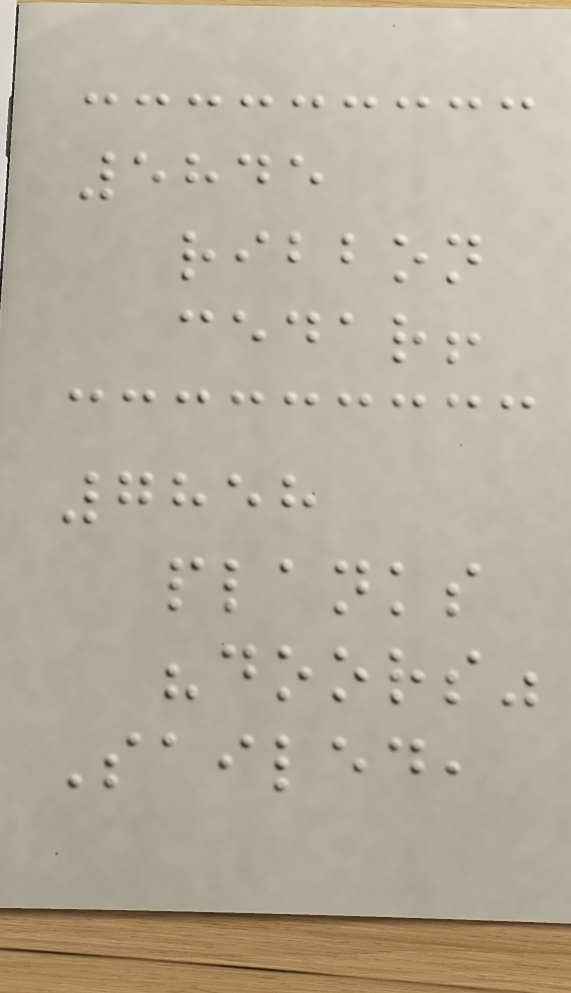5845
ribbon
cedar!
7858
planks
"doors"
Sailed,
